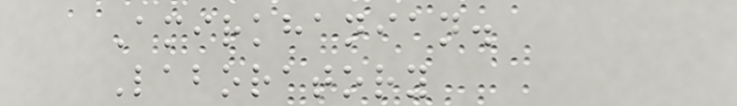Amirkhanian.
Laboratory
